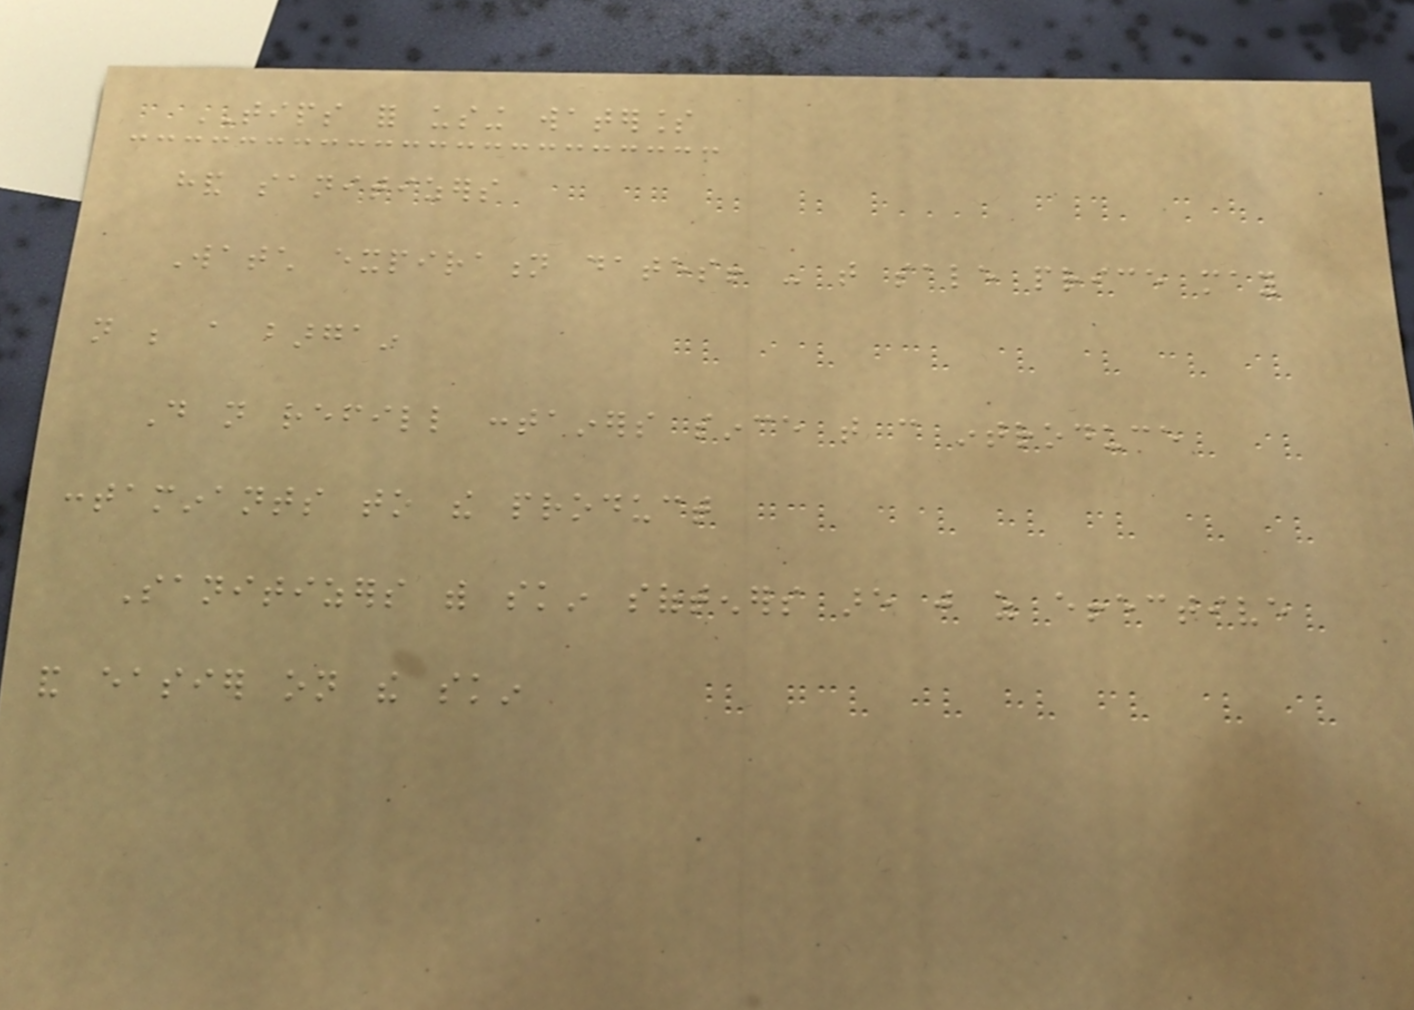TIPS for using waterless
hand sanitizers
Watch expiration dates! - that sale price may
not be a bargain
Do not refill containers since that can introduce
contaminants to the product
Sanitizers with skin softeners are just as effective
and easier on the skin
